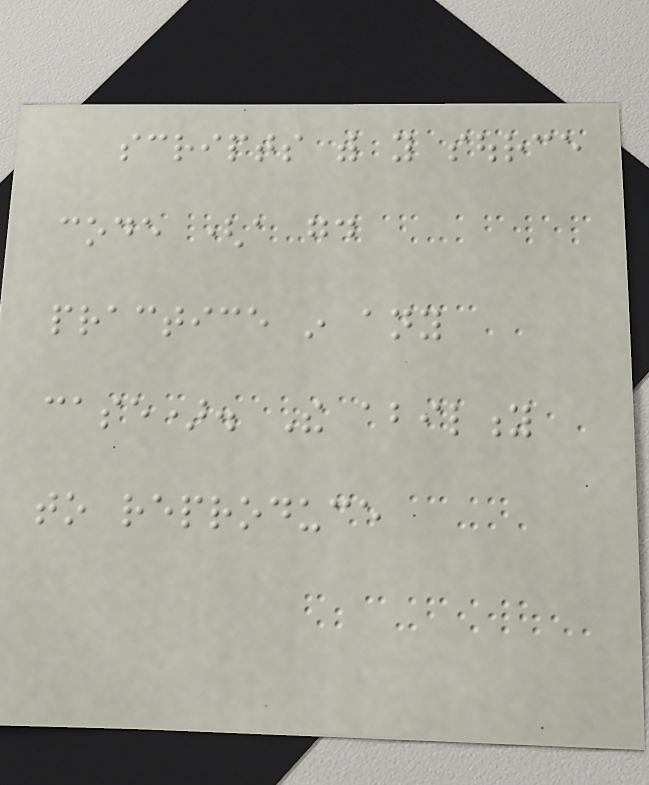scripts with you source
code (a good
practice in any
case). The ability
to reproduce
